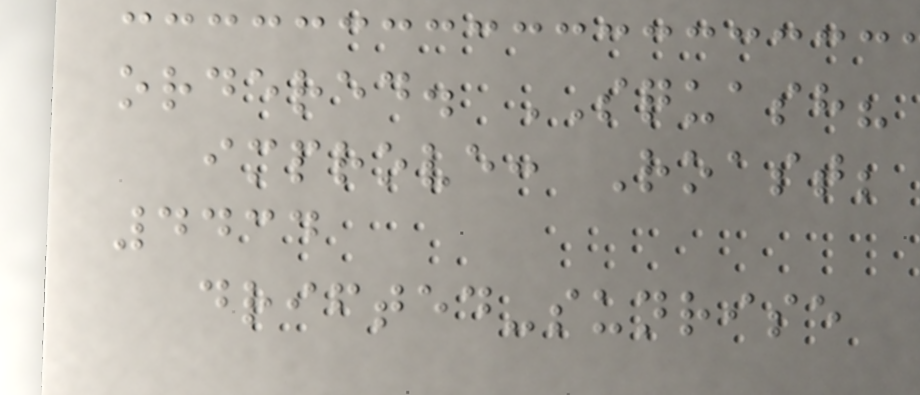ordered. SQUASH?
improve: Roast;
4434
drifted-sunrise
